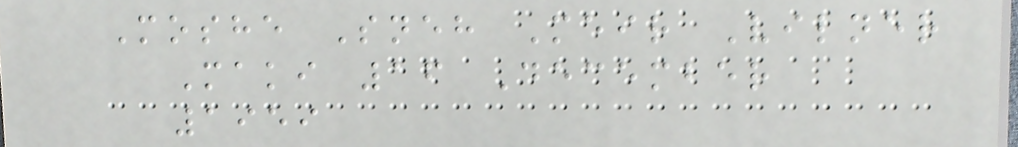Moshe Sneh Meir Vilner
Maki 16 December
1959
